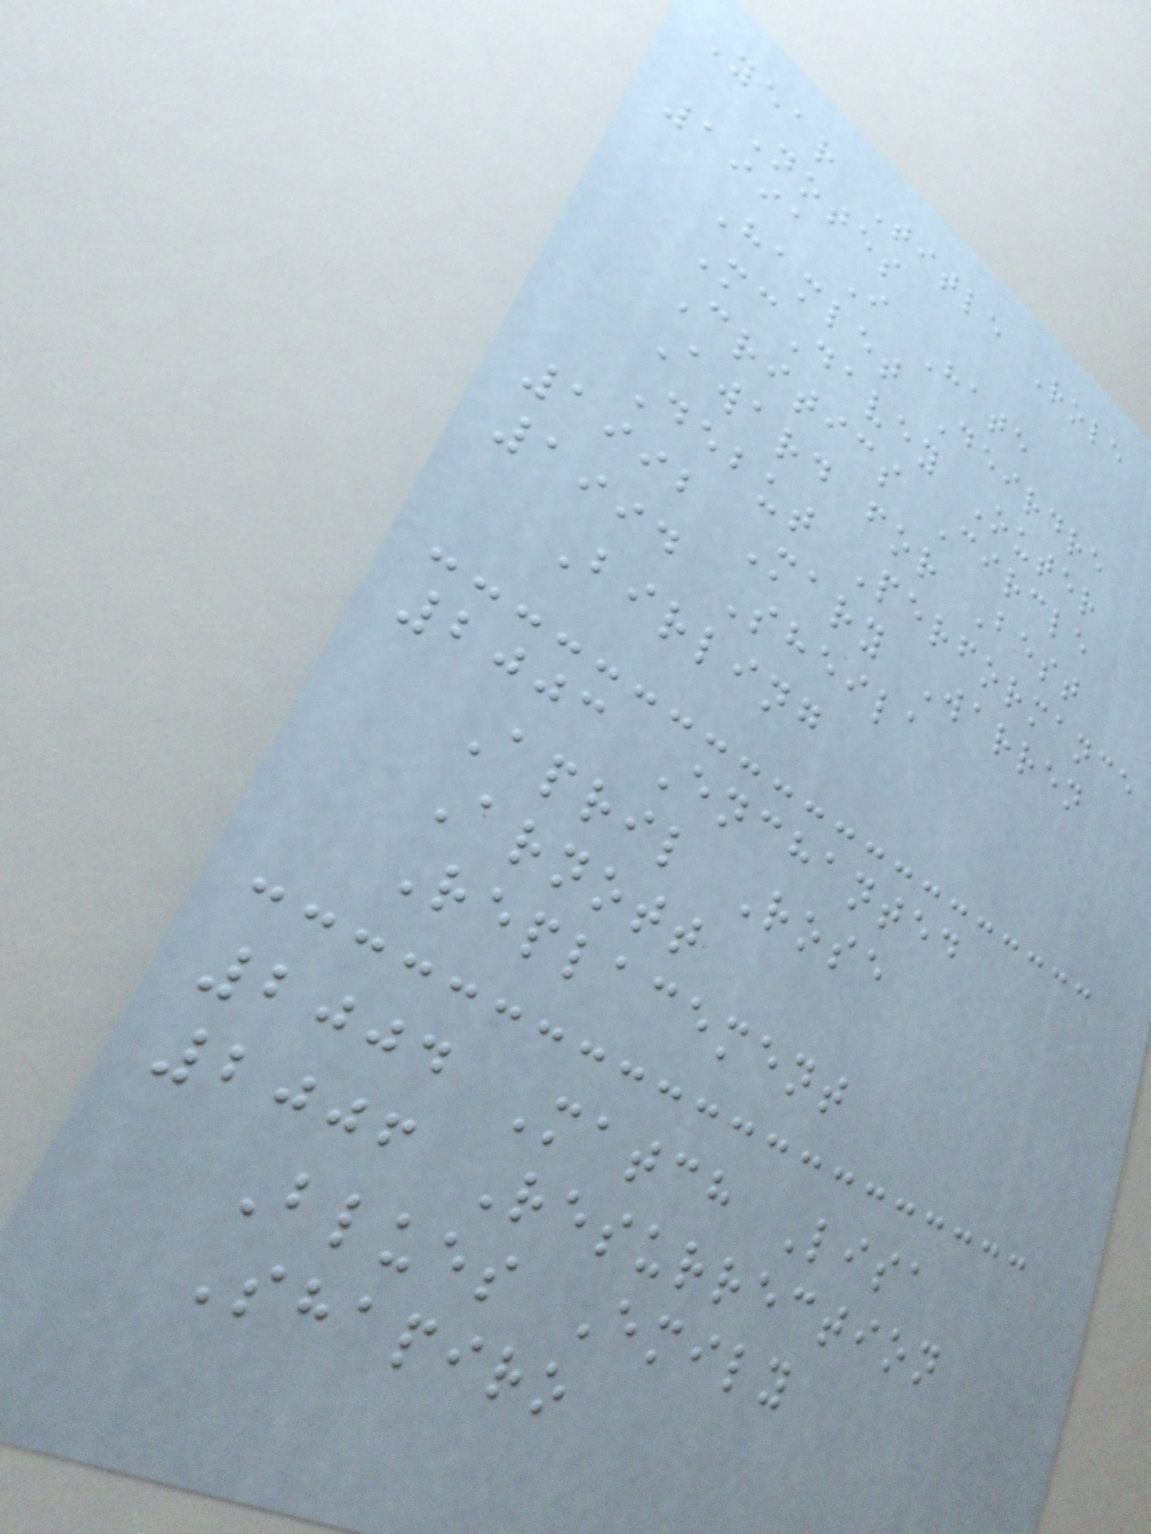Year Title Role
Notes
1991 I Hate
Hamlet Deirdre
McDavey Outer
Critics Circle
Award for Best
Debut Performance
1992 Mary Warren
1994 Sheila
Birling
2003 Enchanted
April Rose
Arnott
Replacement
2004 Match Lisa
2006 Resurrection
Blues Emily
Shapiro
